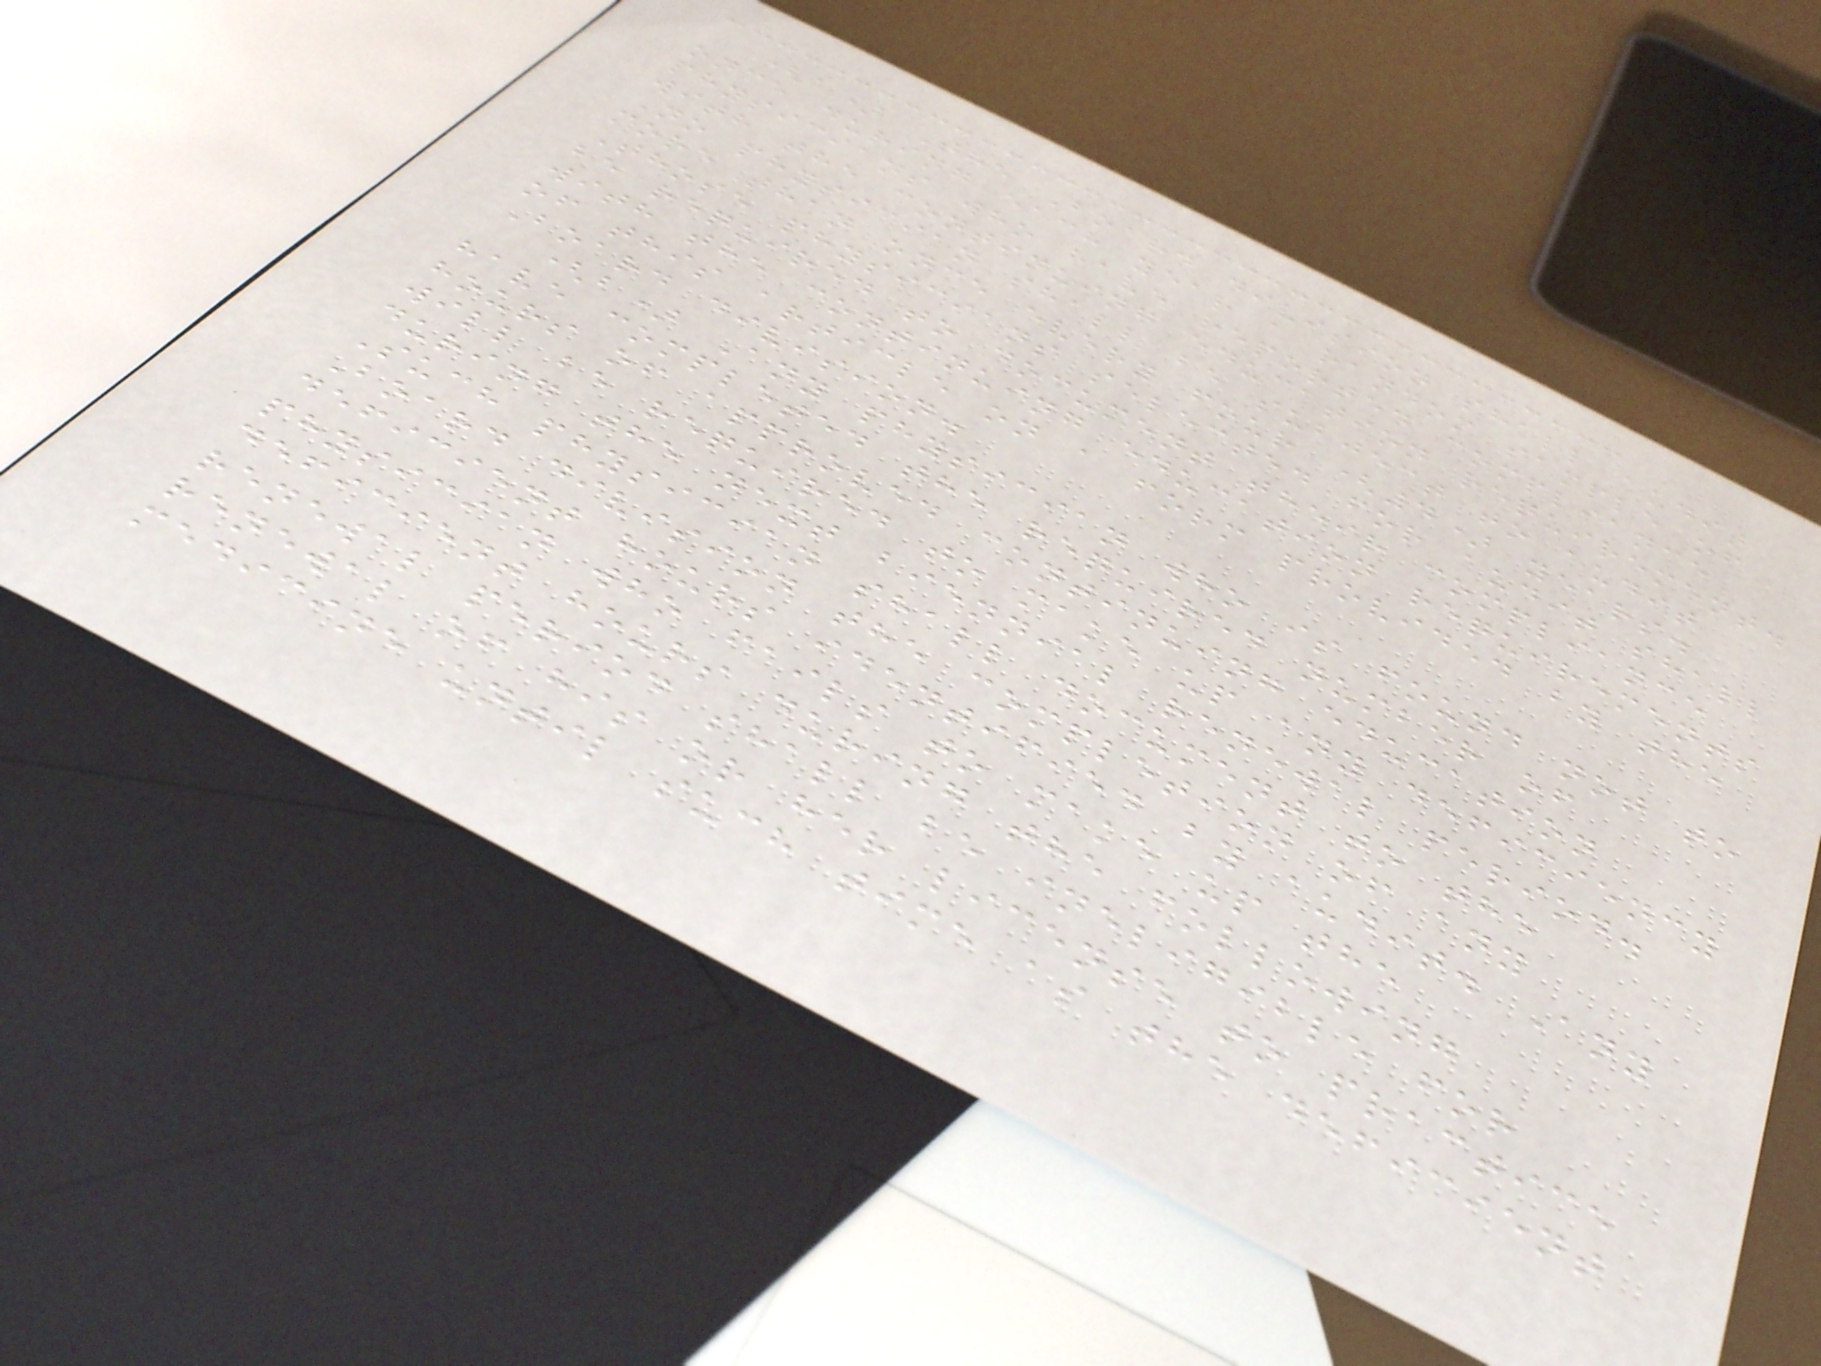(a) The Board division shall audit
once during each year a random sample of
physicians who have reported compliance
with the continuing education requirement.
No physician shall be subject to audit
more than once every four (4) years.
Those physicians selected for audit shall
be required to document their compliance
with the continuing education requirements
of this article on a form provided by the
Board division.
(b) Any physician who is found not to
have completed the required number of
hours of approved continuing education
will be required to make up any deficiency
during the next biennial renewal period.
Such physician shall document to the
Board division the completion of any
deficient hours identified by audit. Any
physician who fails to make up the
deficient hours during the following
renewal period shall be ineligible for
renewal of his or her license to practice
medicine until such time as the deficient
